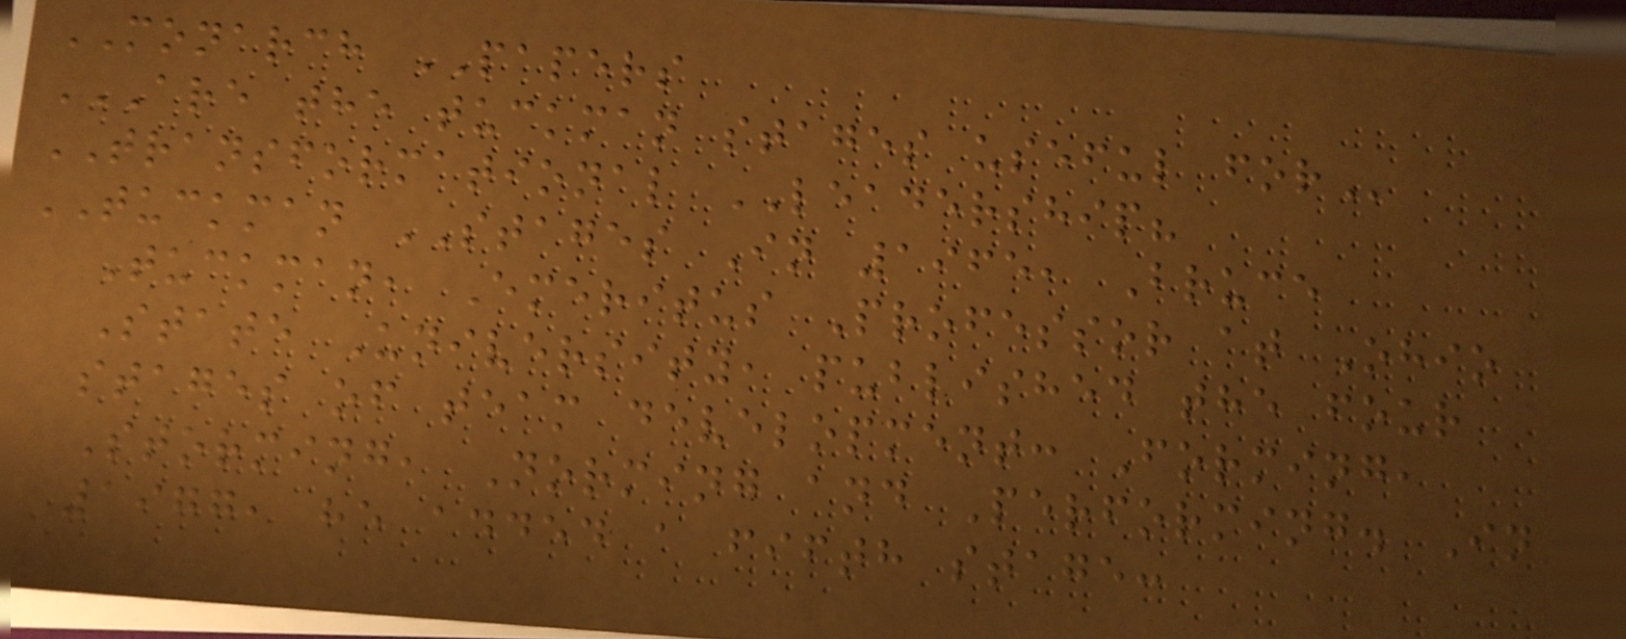MONARCH PAPERS
ARE THE TUCKMAN STAGES USEFUL FOR
TRANSFORMATIONAL LEADERSHIP?
TUCKMAN STAGES In 1965, Bruce
Tuckman, Emeritus Professor at Ohio
State University, published the four
stages of team development: Forming,
Storming, Norming and Performing. In
1977, he added a fifth stage:
